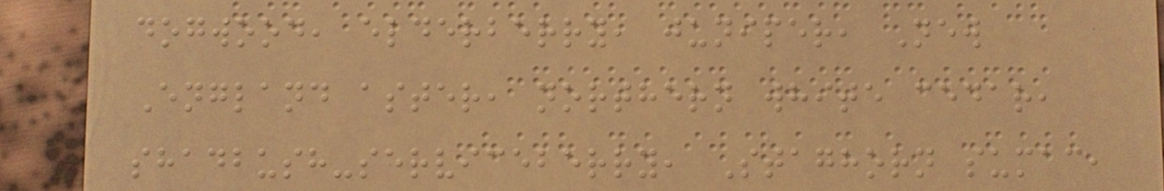dogwood, elderberry, juniper, New
England aster, northern white cedar,
shadbush-serviceberry, Staghorn sumac,
